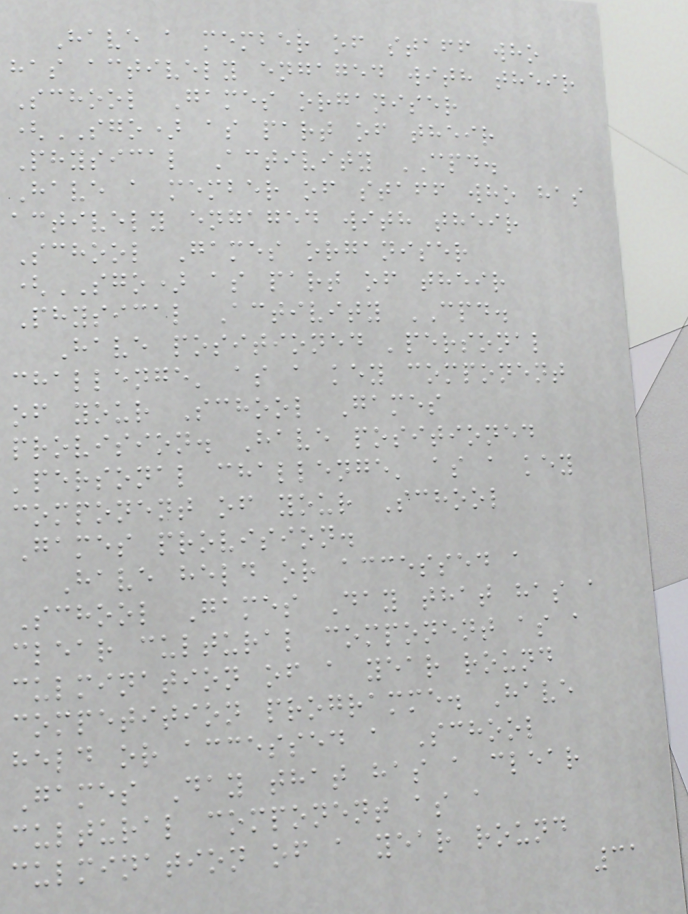Have a member of staff who
has actively engaged with their
School Games organiser
(SGO) as part of their
Physical Activity CPD.
Have a member of staff who has
actively engaged with their
School Games organiser
(SGO) as part of their
Physical Activity CPD.
Have positioned 'personal
challenge' as a key component
of your School Games
provision. Have positioned
'personal challenge' as a key
component of your School
Games provision.
Have held or accessed a
School Games Day that has a
clear cultural component as a
culmination of a year round
competition programme. Have
held or accessed a School
Games Day that has a clear
cultural component as a
culmination of a year round
31
